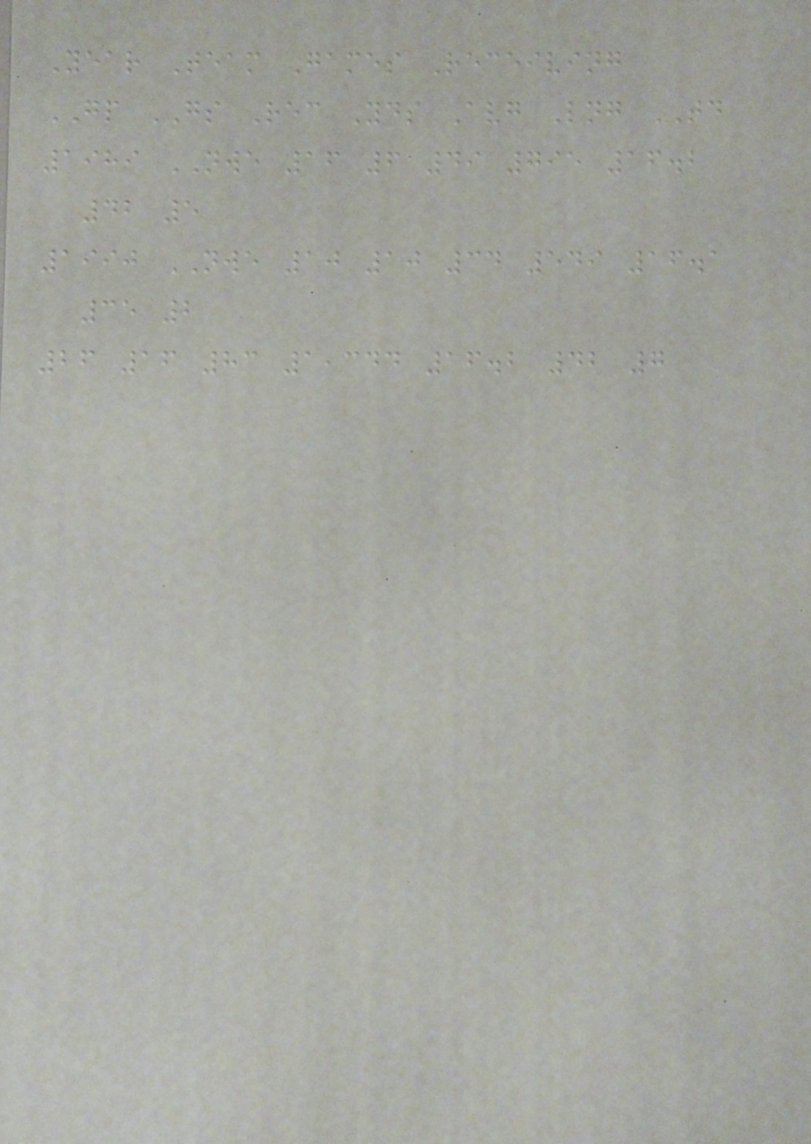Year Team Games Receiving
GP GS Rec Yds Avg Lng TD
1989 NWE 16 6 49 795 16.2
42 5
1990 NWE 10 10 34 549 16.1
35 2
26 16 83 1,344 16.2 42 7
